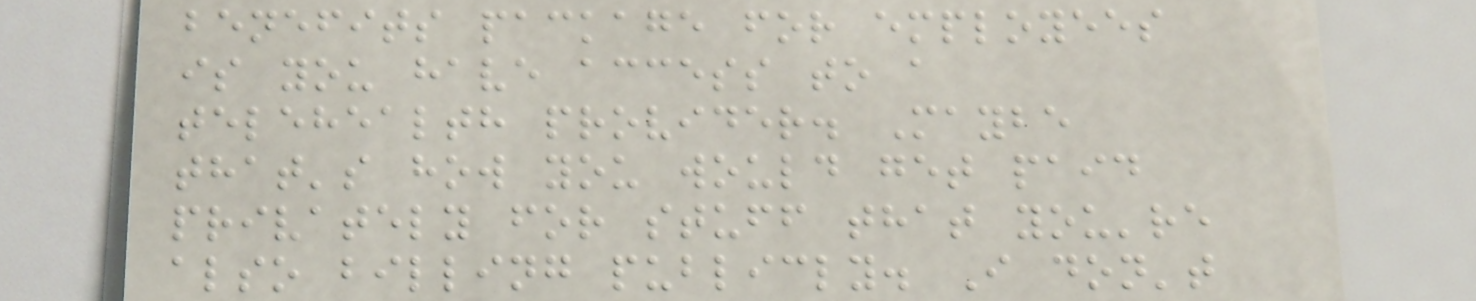benefits package for employees
is you have access to a
telehealth provider. Maybe
that's how you would get paid
privately for stuff that you're
also billing publicly. I don't
